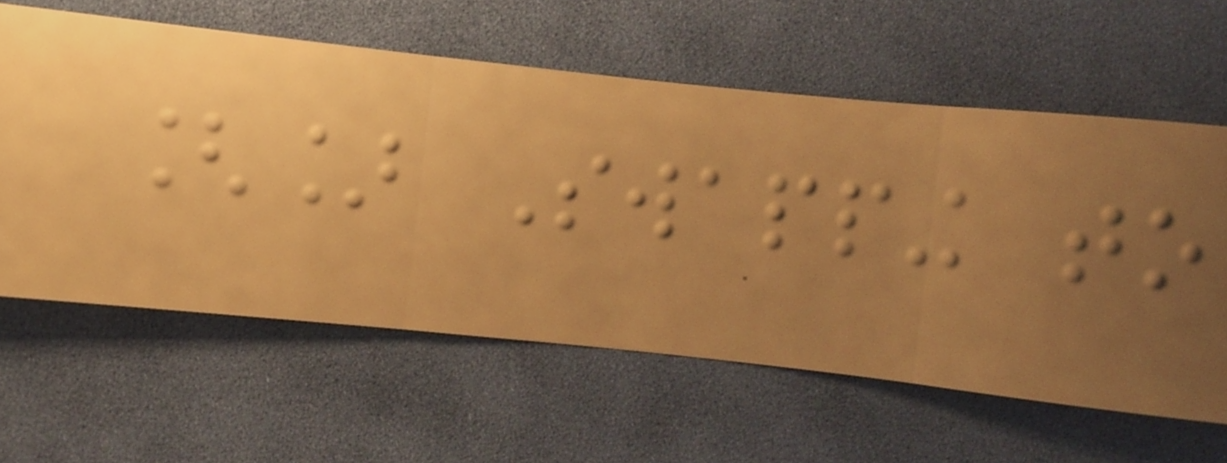[] Swapping to
